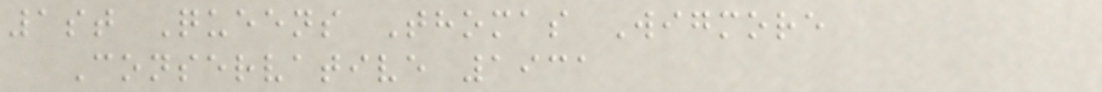1st Queens Thomas Wigmore
Conservative 1931
